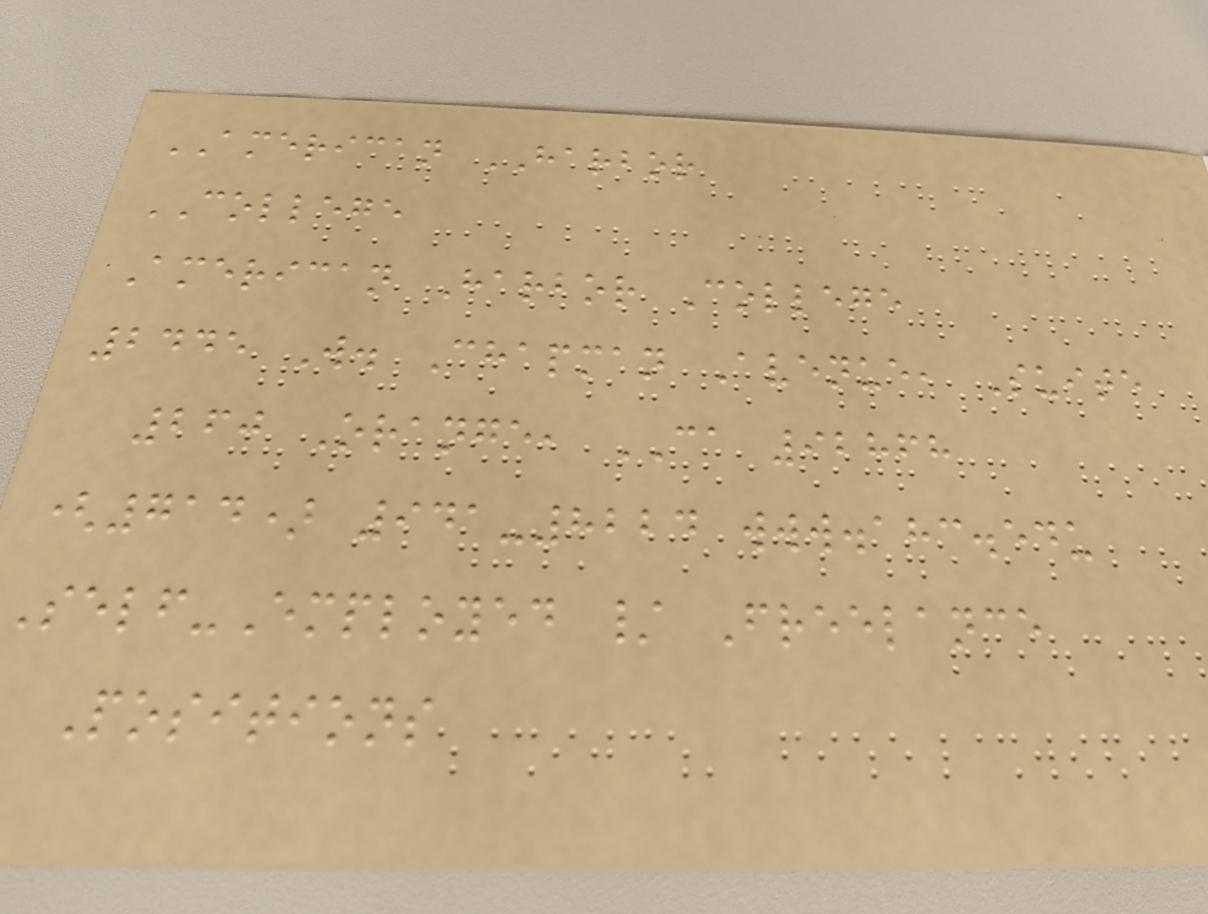AMERICAN HARBOR
COLLEGE
American Harbor College
2445 W. Chapman Avenue, Suite
260 Orange, CA 92868
(714) 941-8224 www.ahc.edu
Self-Employed / Freelance
Positions
